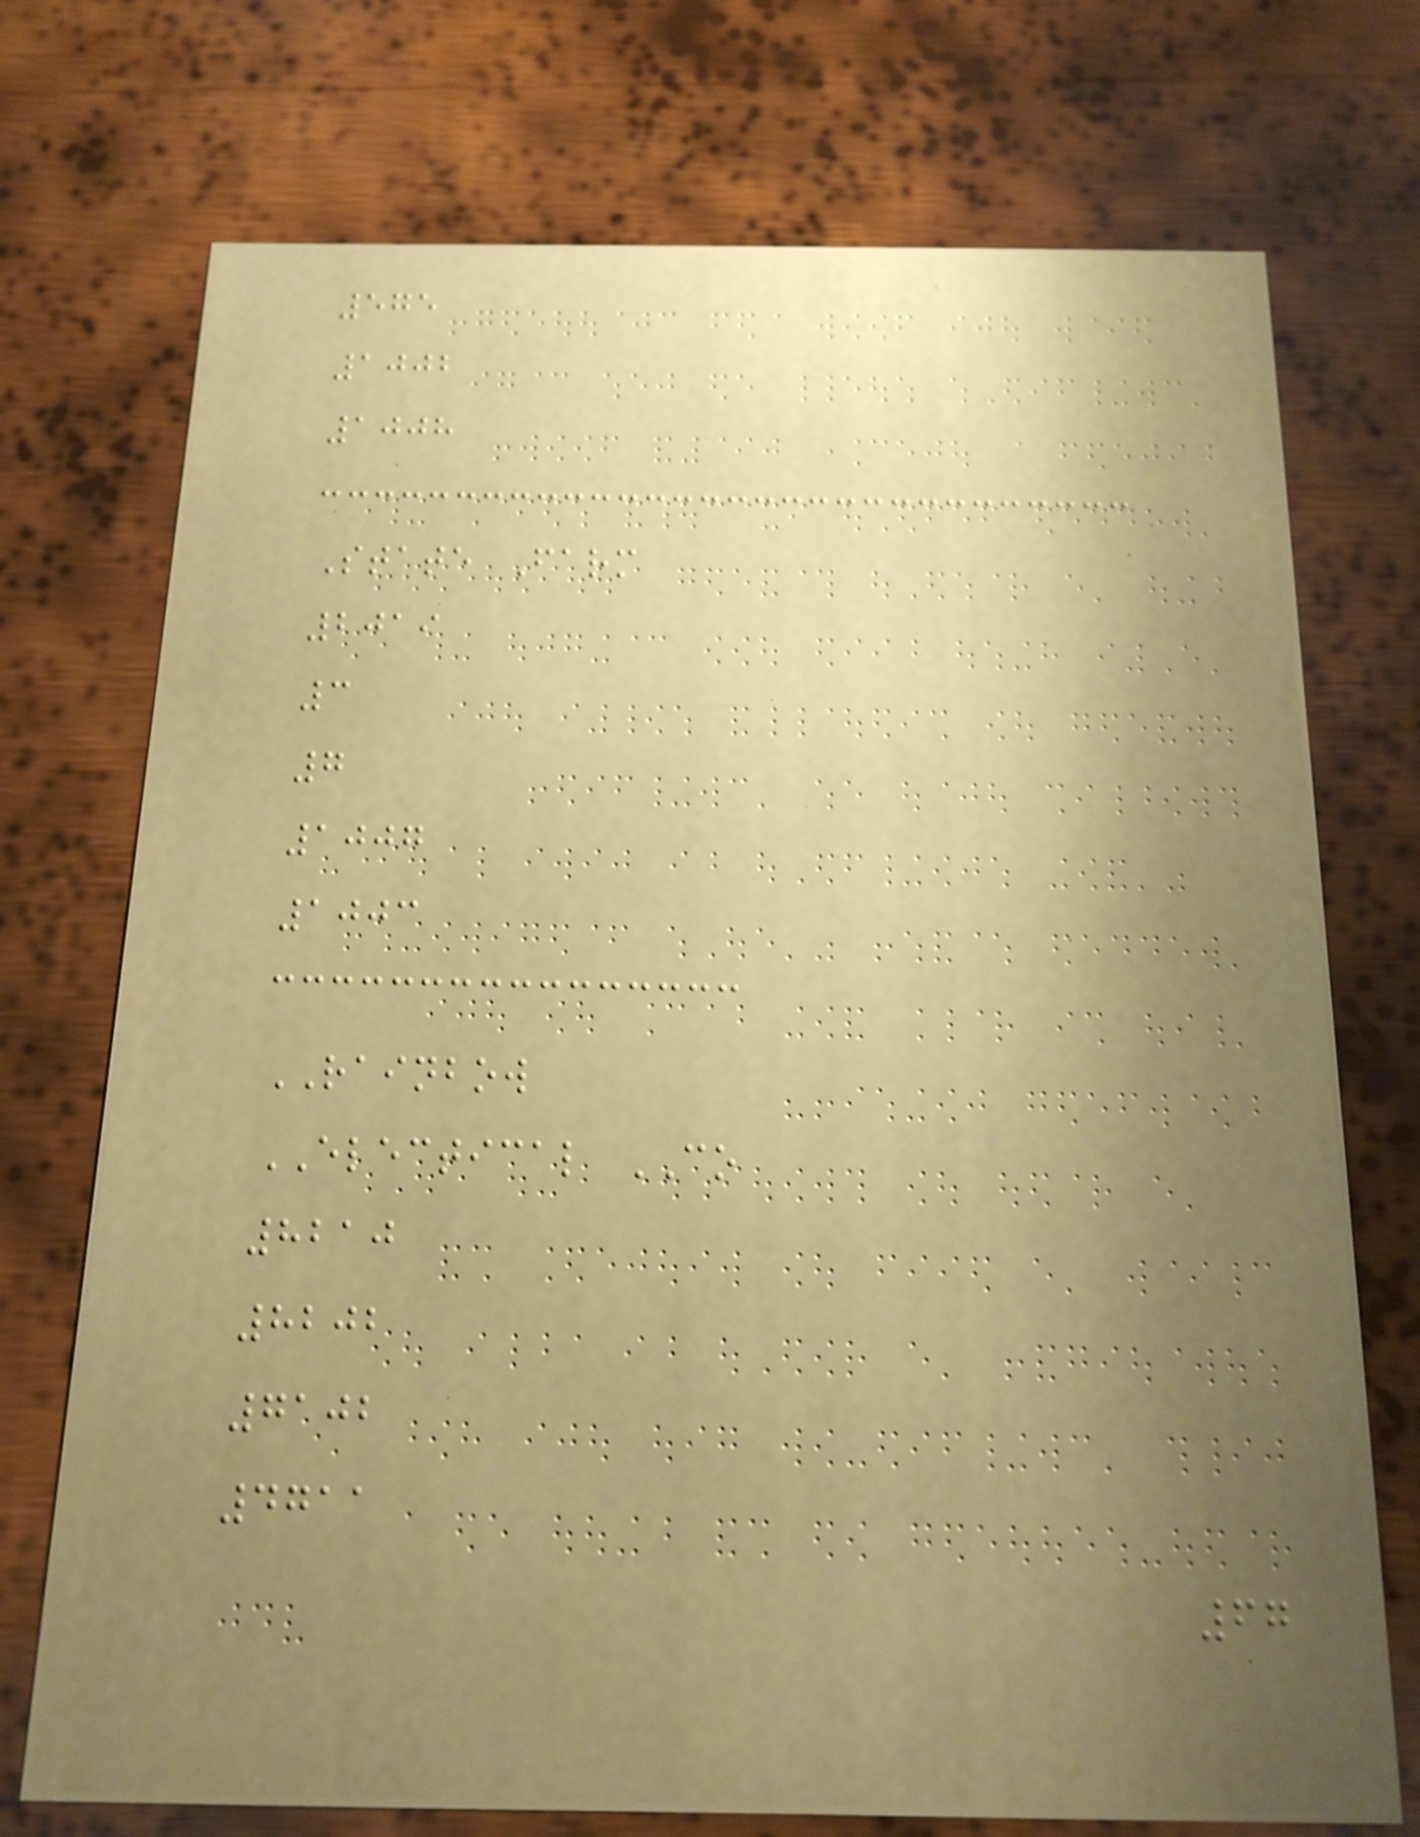575
1002
1008
State Farm
2019
3
7
1007
1003
RAINBOW
ELECTICAL CO
8210
8202
7102
4711
67
